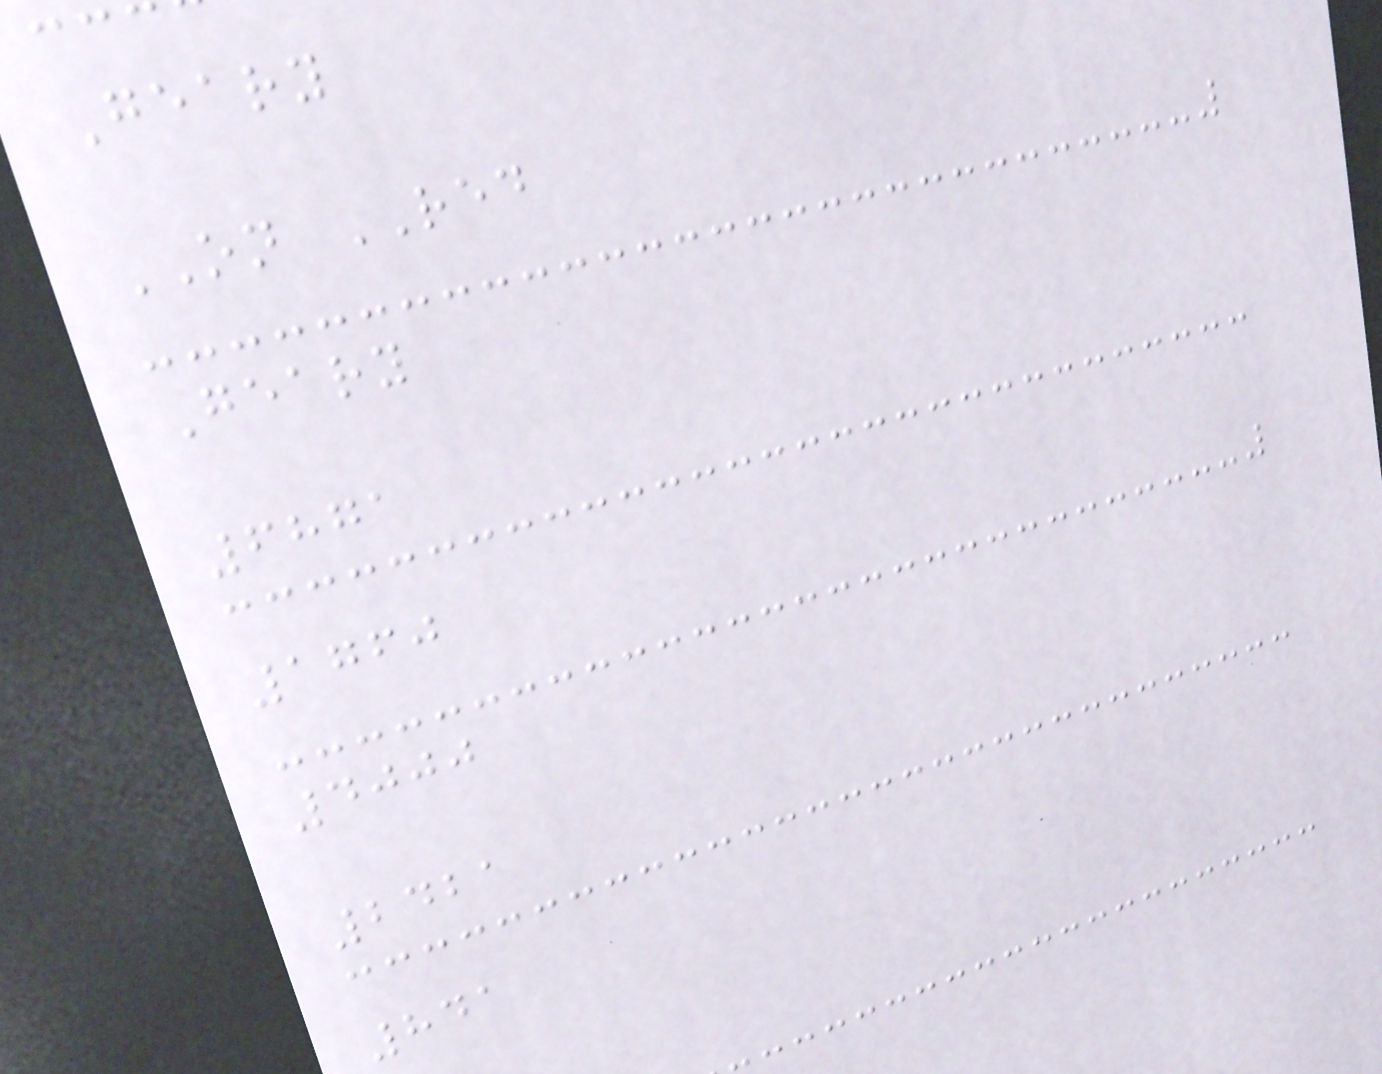Geary
ON RED
Geary
6871
1760
4000
2421
841
